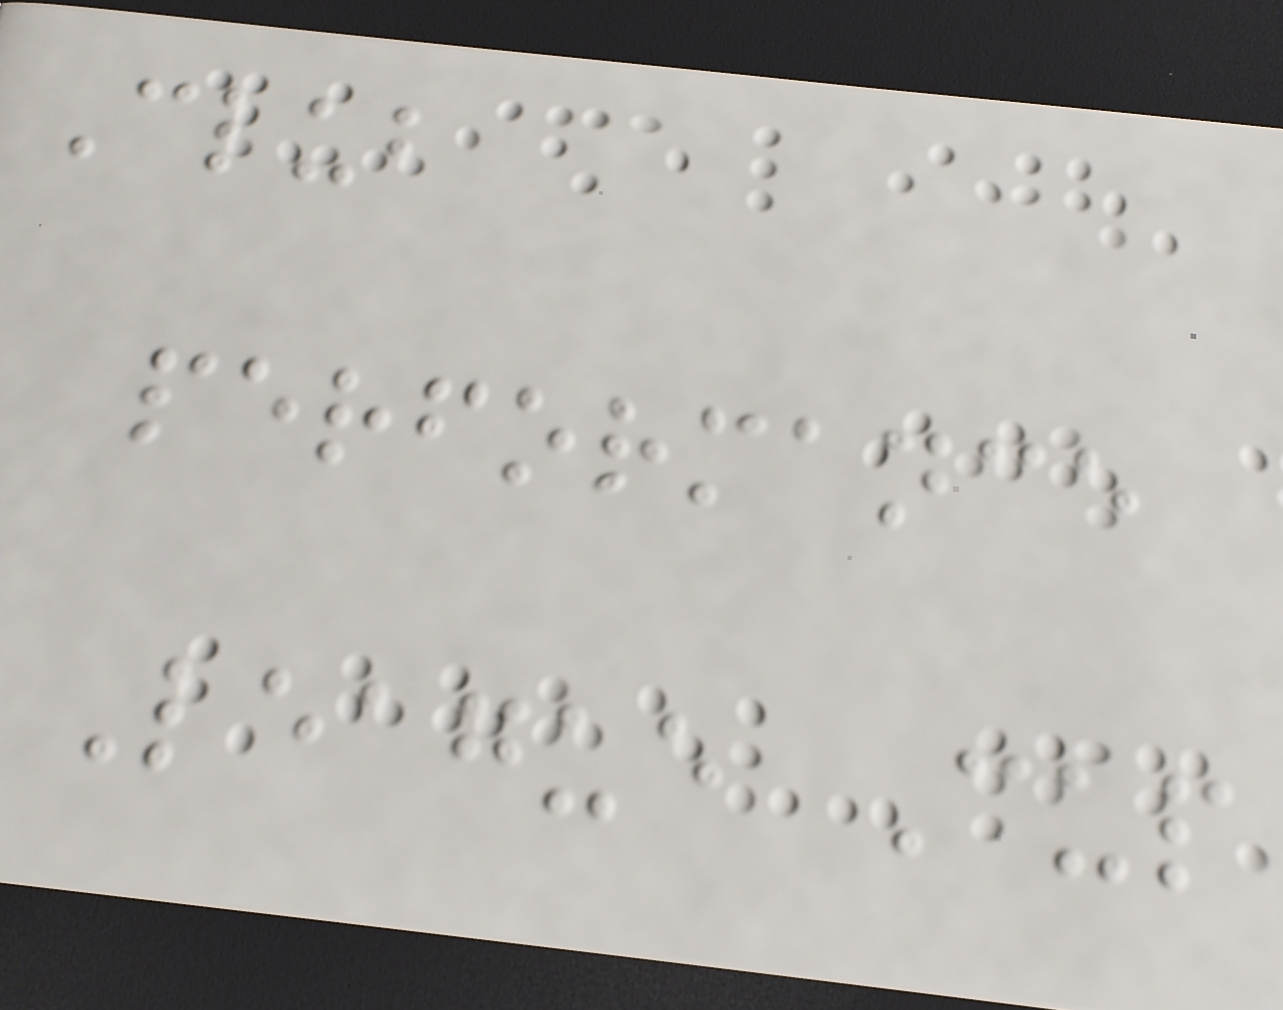Club
performance
League Cup
